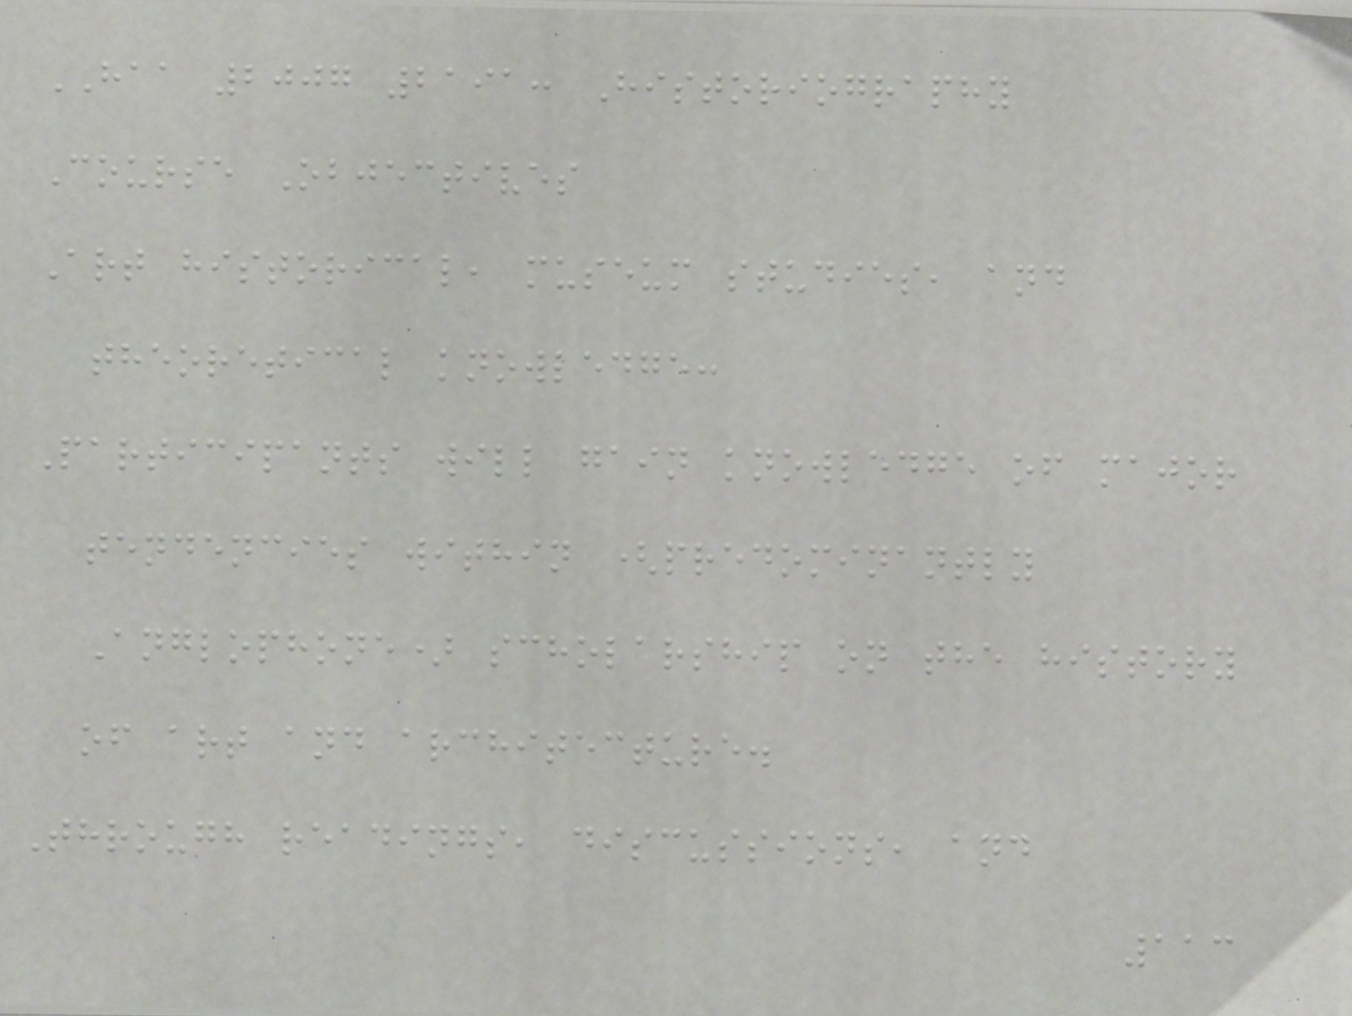HAA 2007 2191: Historiography
Course Objectives
Art historical, museum studies, and
theoretical knowledge:
Participants will gain knowledge of major
tendencies within (predominantly
Anglophone) scholarship on the history
of art and architecture.
Through readings, discussions, and
113
